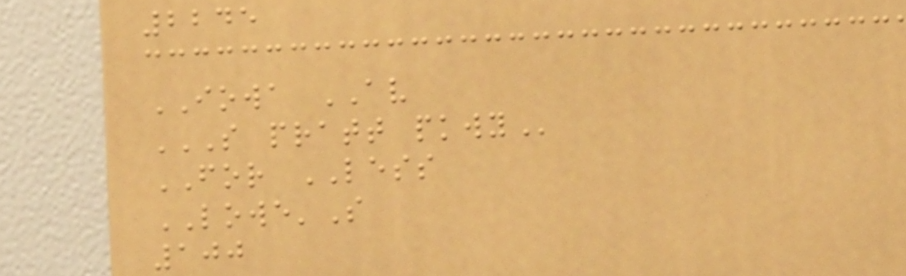2245
IOWA AV
S PRATT PKWY
FOR LESS
LOWE'S
100
